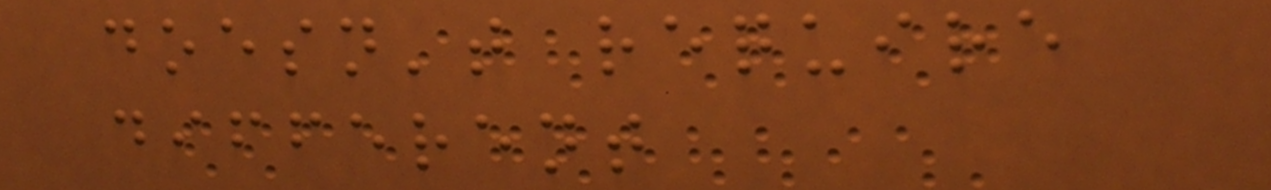doesn't require
different
